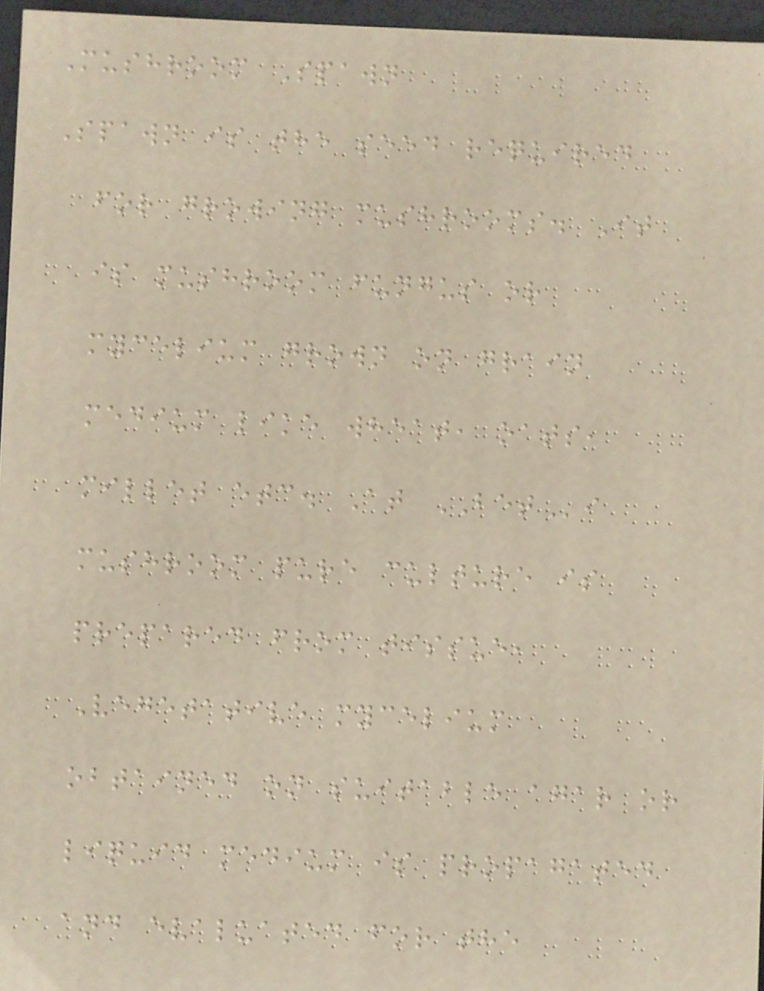Mushroom Spawn
Spawn is the seed required
for growing mushrooms. It
is mushroom fungus or
mycelium grown on grain
medium like wheat, oats,
millet etc. At BETi
mushroom pure culture is
prepared from tissue,
Vegetative mycelium
obtained on suitable agar or
liquid medium is propagated
and evaluated for the
